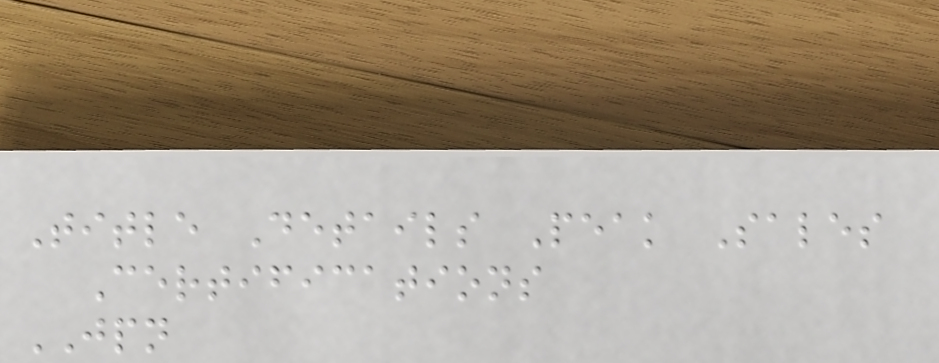Title Details Peak Sales
Certifications
JPN
